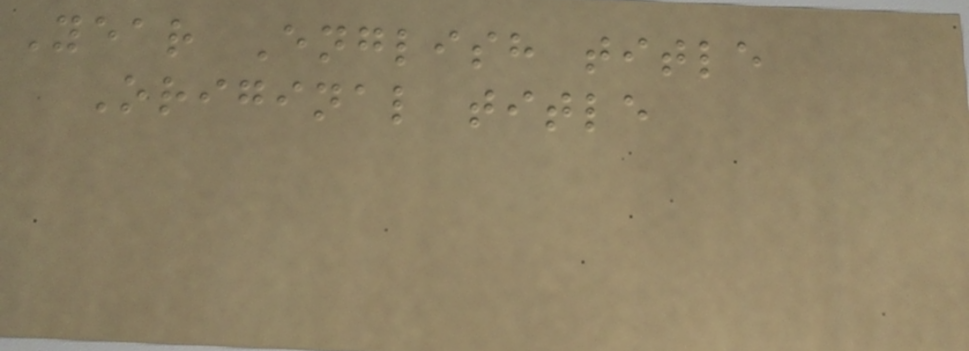Year English title
Original title
